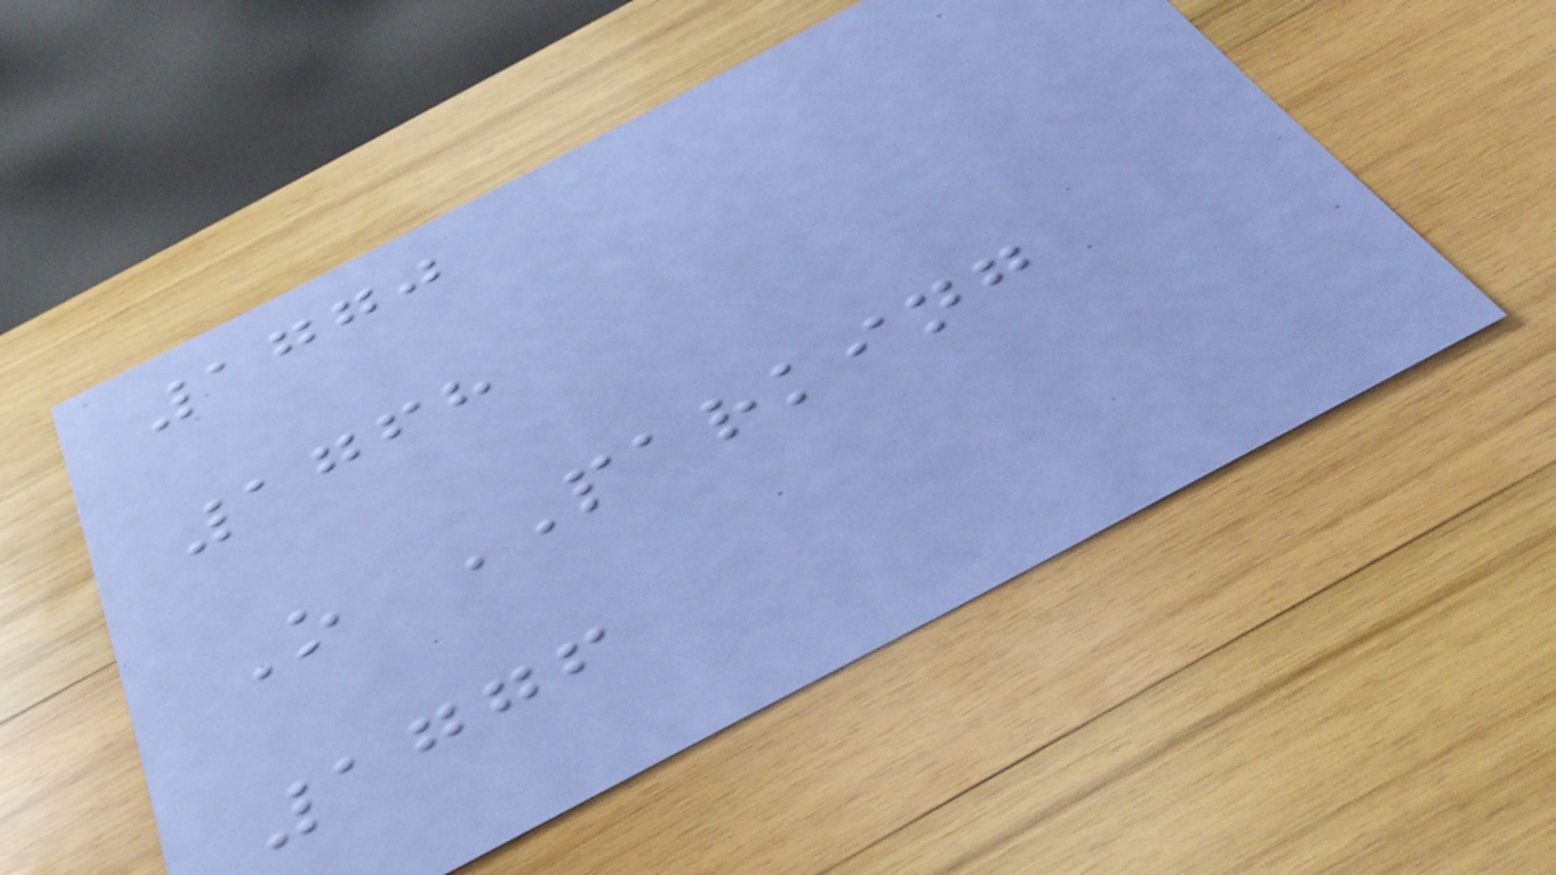1770
1768
O PARKING
1776
